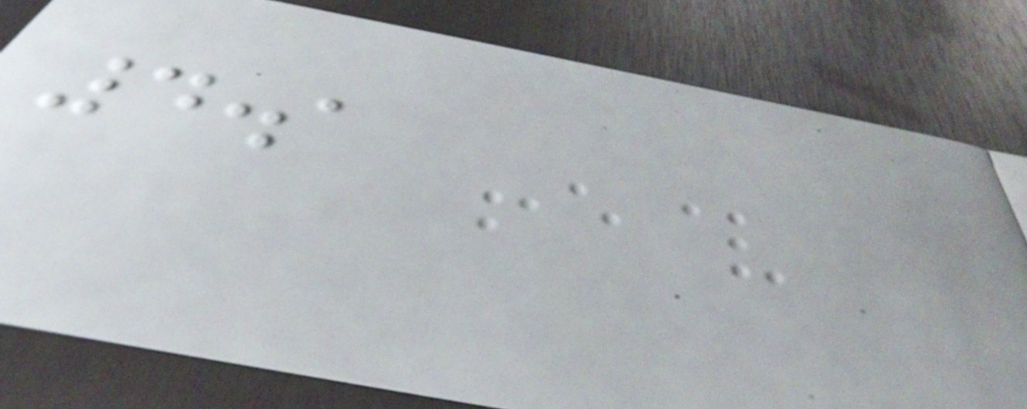4.1
